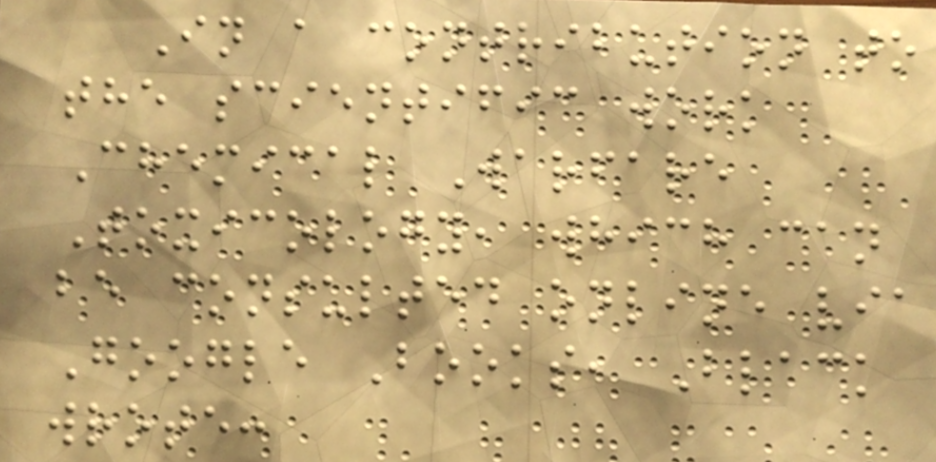In a contribution to
the scientific work
Chemical Warfare
Toxicology, which can
be consulted online via
Google Books, Black
wrote:
